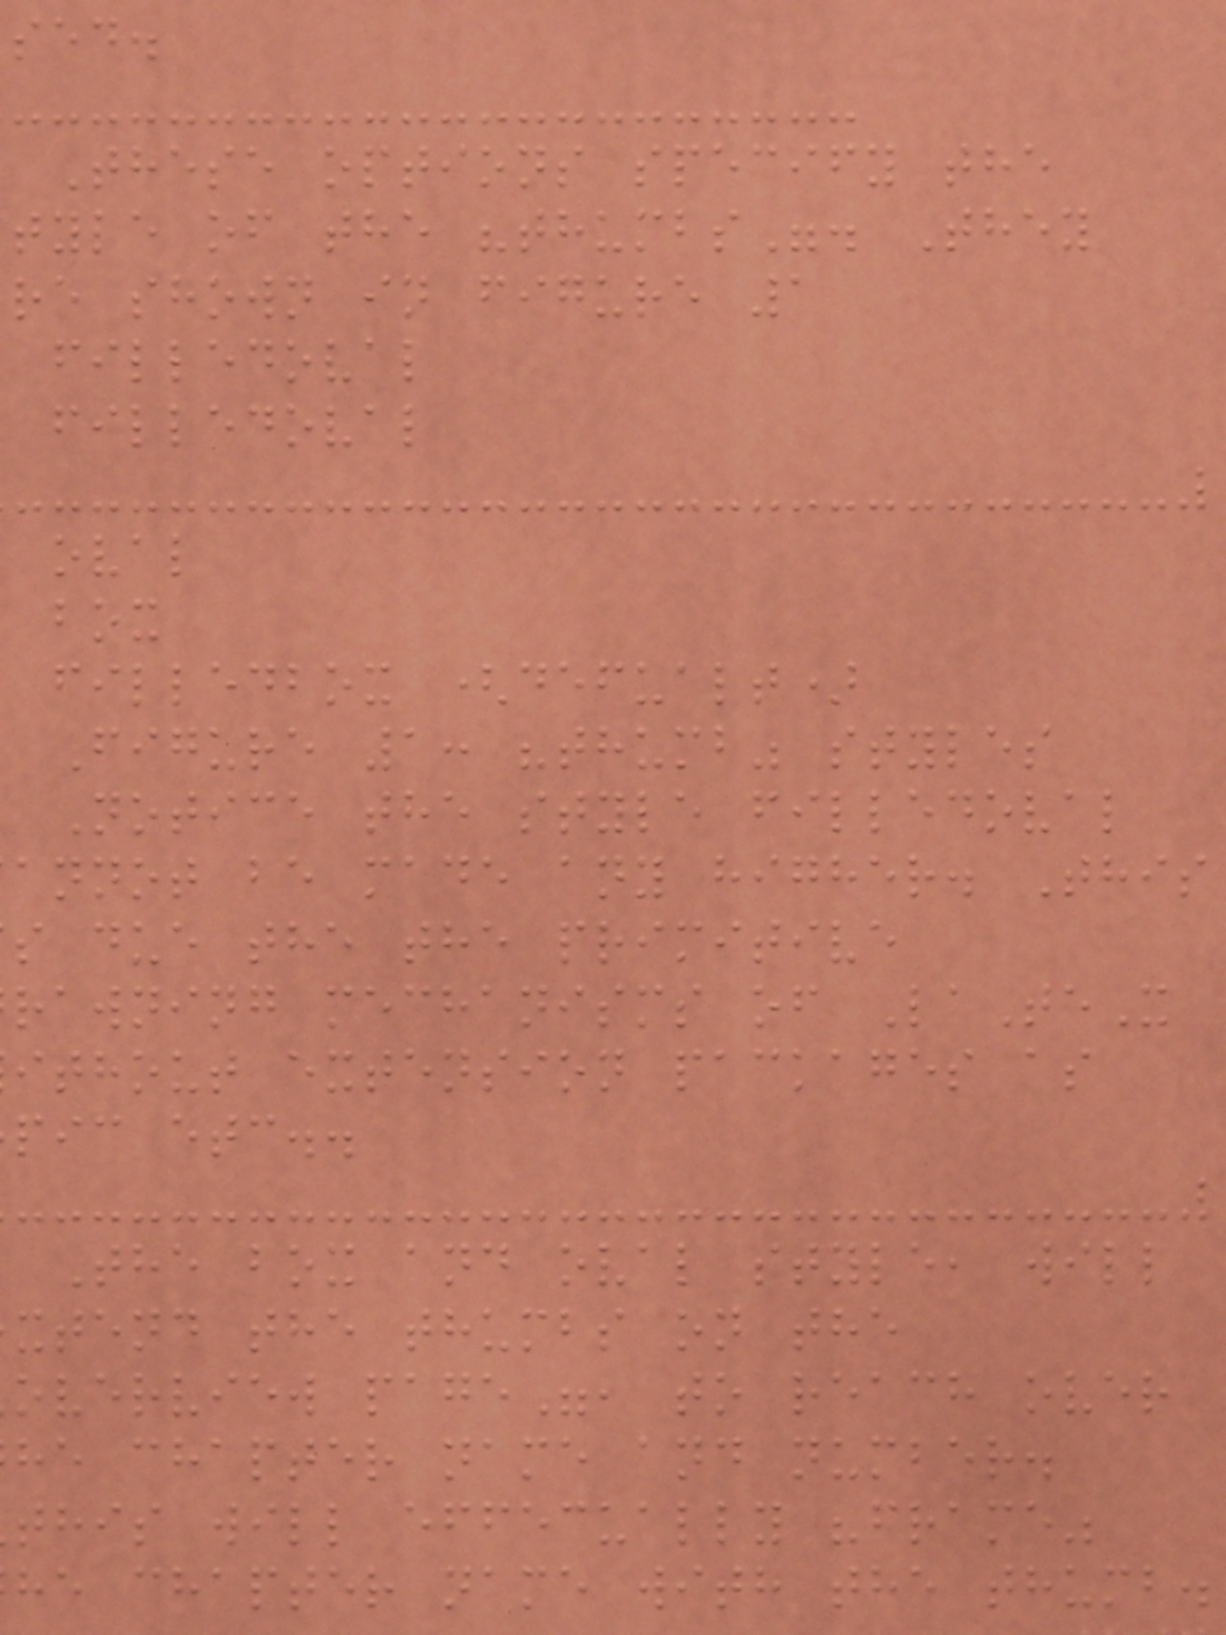sed.
These options specify the
tyle of the "thumbs". They
re shown in figure 1
filledoval
filledoval
oval
box
filledbox (defualt)
Figure 1: "thumb" styles
Notice the style filledoval
annot be made any higher. This
s due the the primitive
rawning mechanisms of LaTeX
ithout extension packages as
pic etc..
The box and oval style, will
xtend the thumbs on the
overview page", to reach over
he chapter name and number.
this will effecually "frame"
he chapter name with the thumb.
